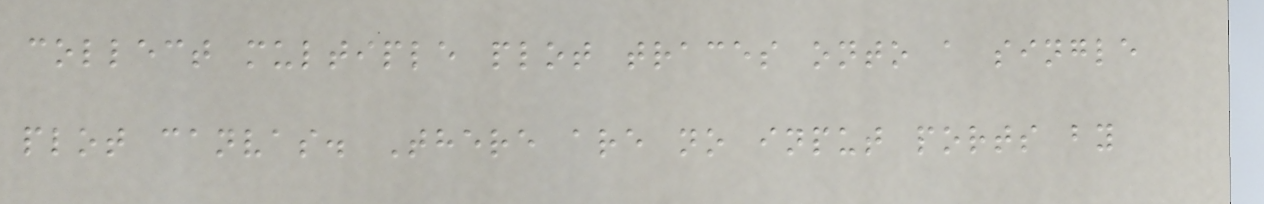collect multiple plot traces onto a single
plot canvas. There are no input ports by
